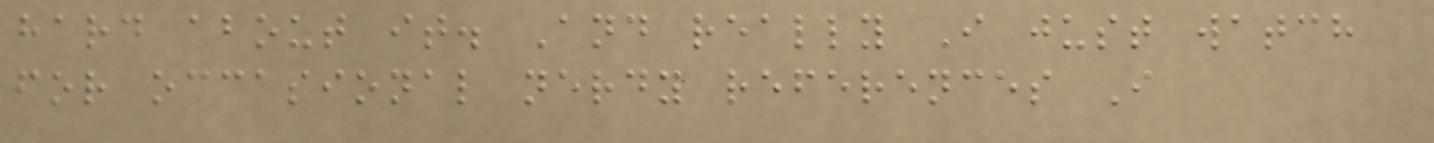hard about it. And really I just watch
for occasional nerdy references I
